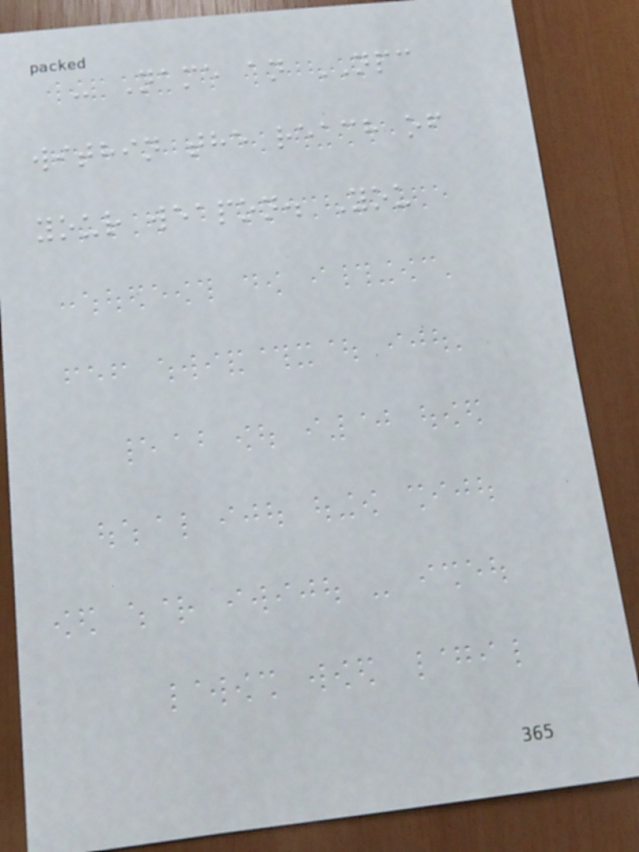- Name an NPC
within the reach of
your weapon. You
